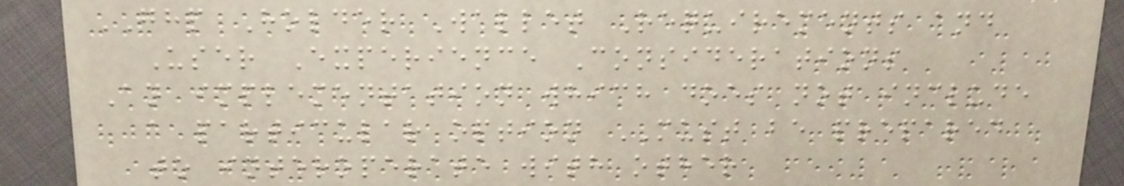GHP Holder Wallet Requirements and
User Experience Considerations
An implementation which does not include
a particular option MUST be prepared
to interoperate with other
